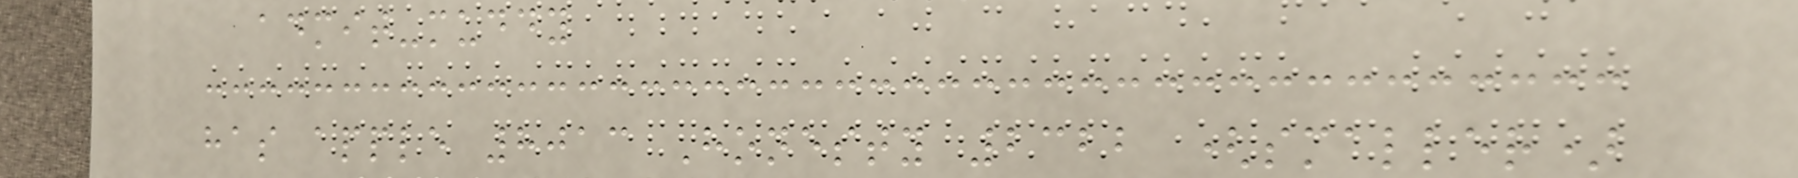admit-muddy
has apple 8013 Honesty 2322 (smaller)
